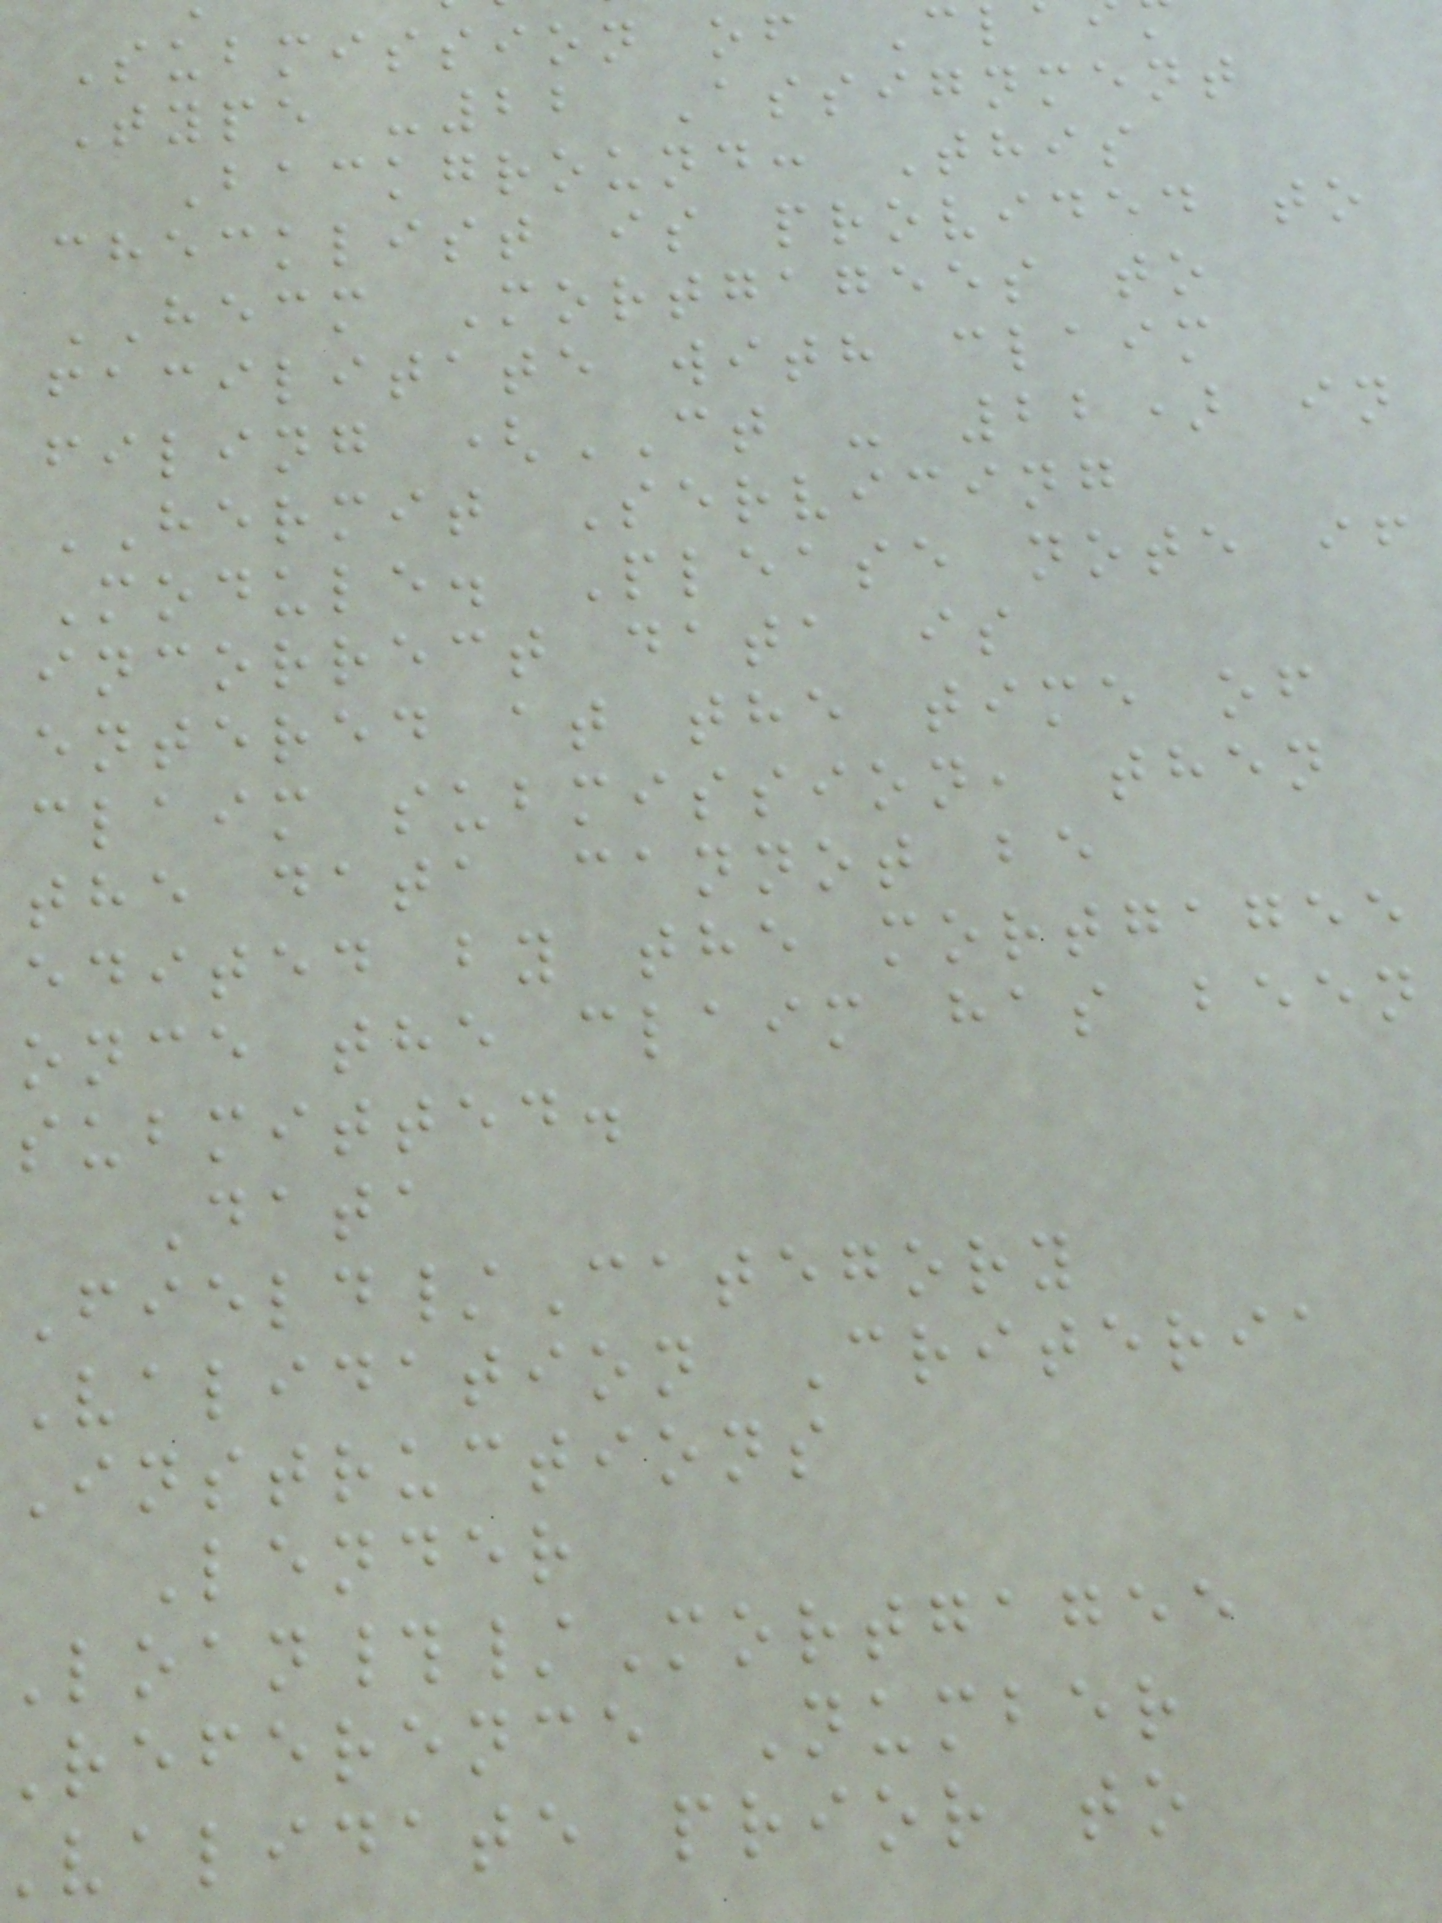Submission of Cl
Type -22 Assignment
Background: This
checklist is provided to
HECM Mortgagees to
facilitate with claim
filing (CT - 22) in
HERMIT Servicing
Module. Please note if
incorrect data is
entered at the time of
claim submission, then
the data cannot be
edited by the mortgagee
once the claim has been
submitted.
Data
Field/Category
Validation Criteria
Instructions
Lender
oan#/Mortgagee
reference Number
validate prior to
